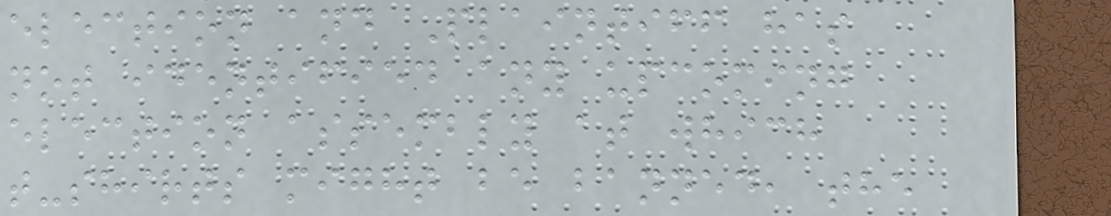election and Plaintiff has
not identified any upcoming
election assembly at which
t-shirts might be banned, the
